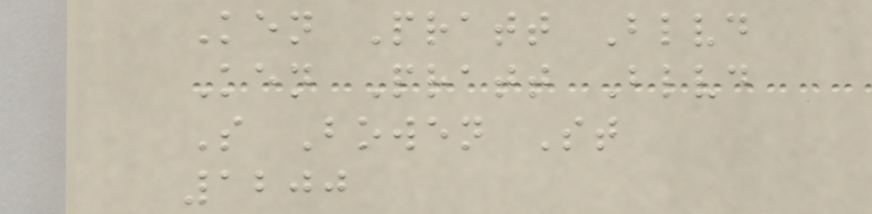Ken Pratt Blvd
Ken Pratt Blvd
S Bowen St
1200
